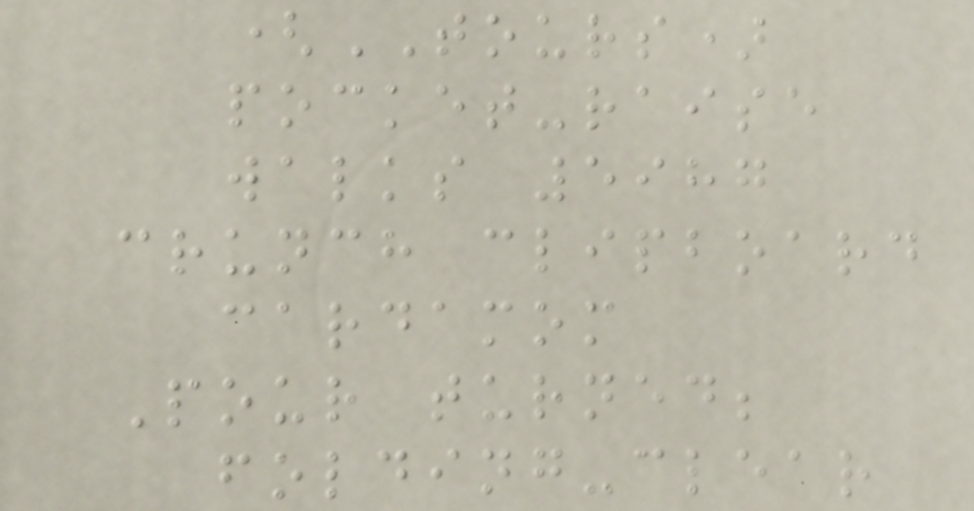(TOURS)
pocket-raise
walks 5987
crunch clipboard
cardamom
Pour turned;
folding-clear
